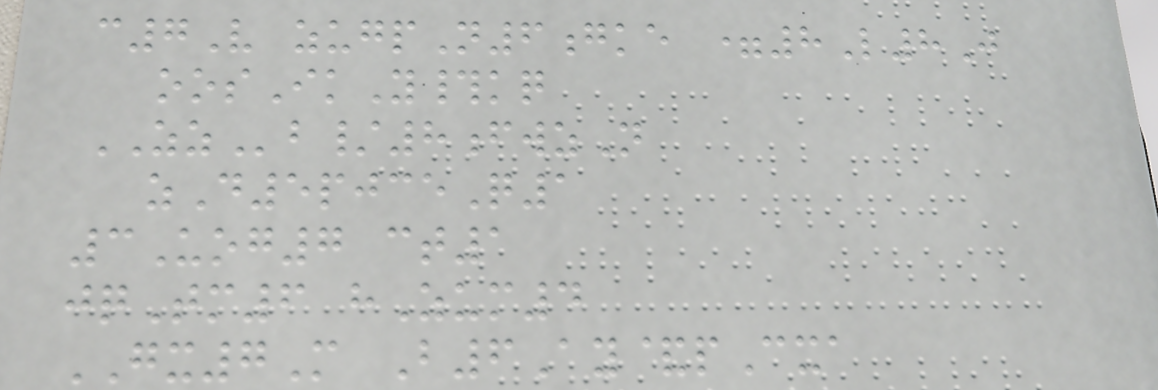c7V zugpN6gke =8L8J
oosIkY#kq
ZZb/8fwzN
zD5pjceQ1
3Uog7 ct1
jqTm6 hZum4
GX7M B6Ay&pCxa
